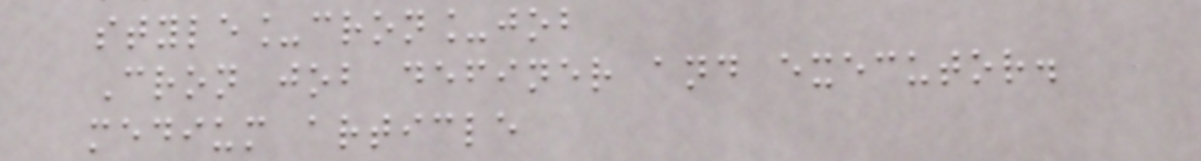style_cron_job
Cron job definer and executor.
medium article
